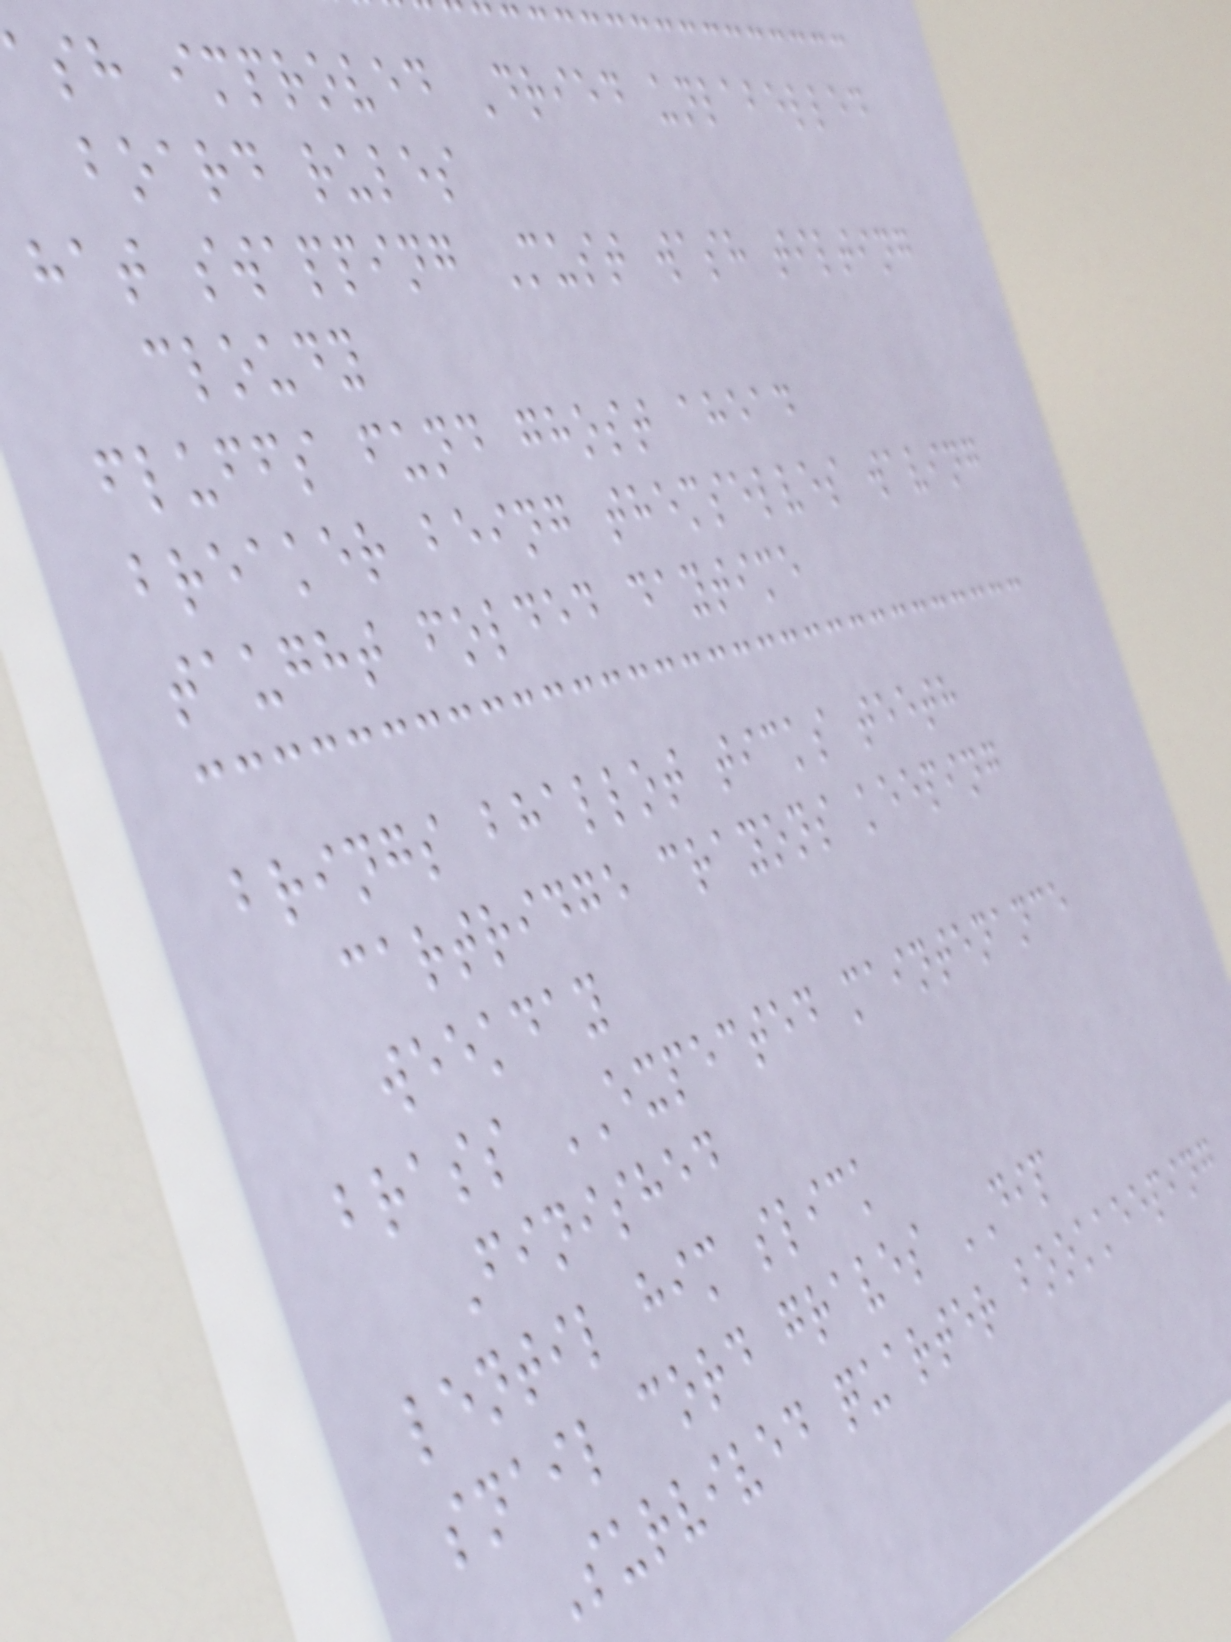ash improved Dried unlabelled
board rules
hat swapping Must wash tilting
cloudy
fluffs fund ghost ahead
breaker being themselves waving
taught folded daytime
brings bhallot ticks teeth
cartridge crayons keeping
weekday
brass EXPECTED maintenance
Finished
lentil him slick
snail cord graves DIP
Survived quarter bookkeeping
